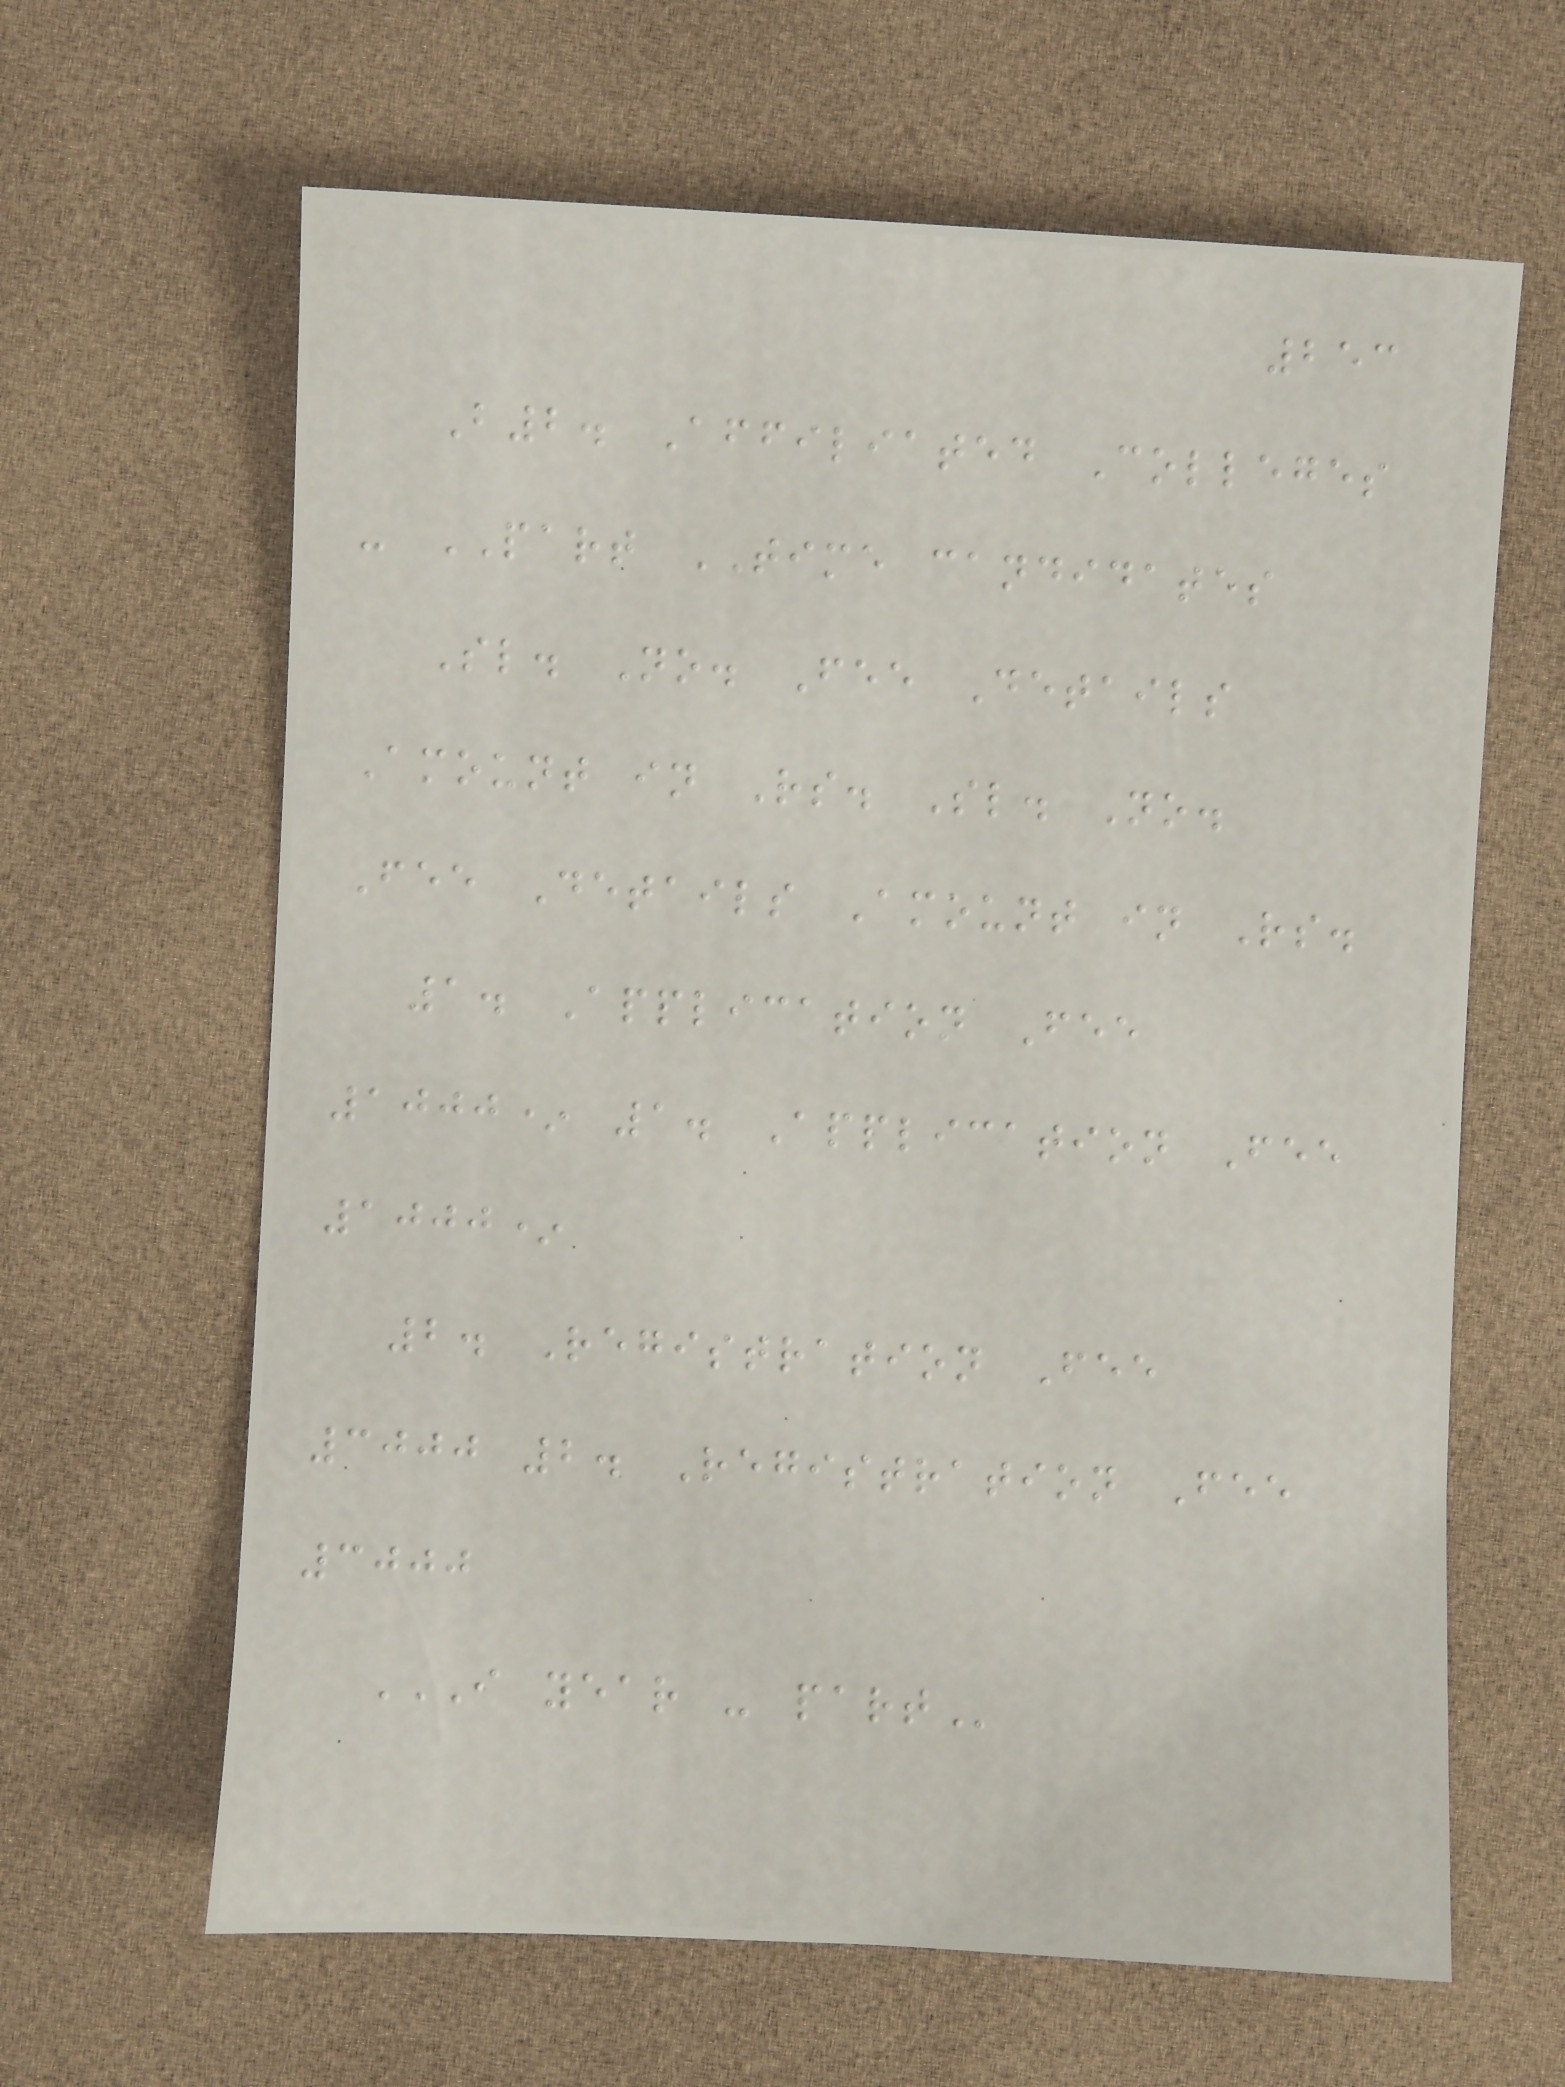253
B2. Affiliated Colleges
- PART TIME candidates
Sl. No. Fee Details
Amount in Rs. Sl. No.
Fee Details Amount in Rs.
1. Application Fee
1000* 1. Application Fee
1000*
2. Registration Fee
3000 2. Registration Fee
3000
I YEAR - PART
